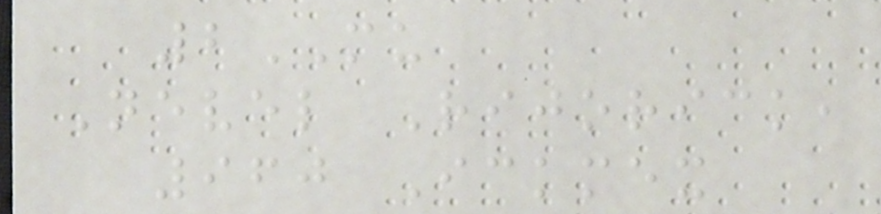2MU
Nevel Rijorick,
960 Ickmex
